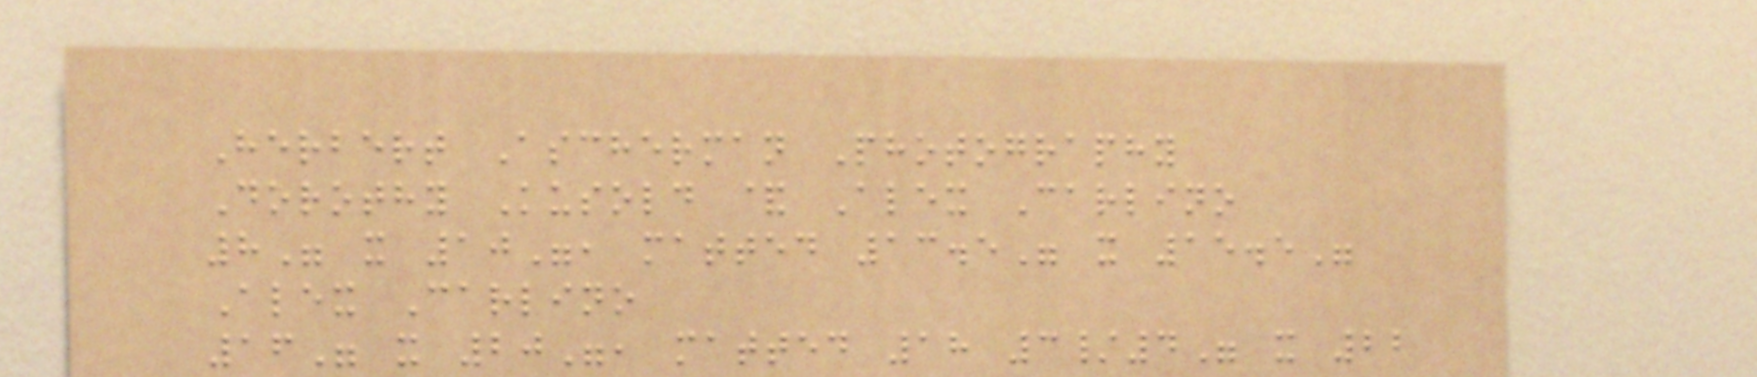Herbert Ascherman Photography
Dorothy Kusold & Alex Carlino
8" x 10", matted 13.5" x 15.5"
Alex Carlino
16" x 20", matted 18 3/4" x 22
